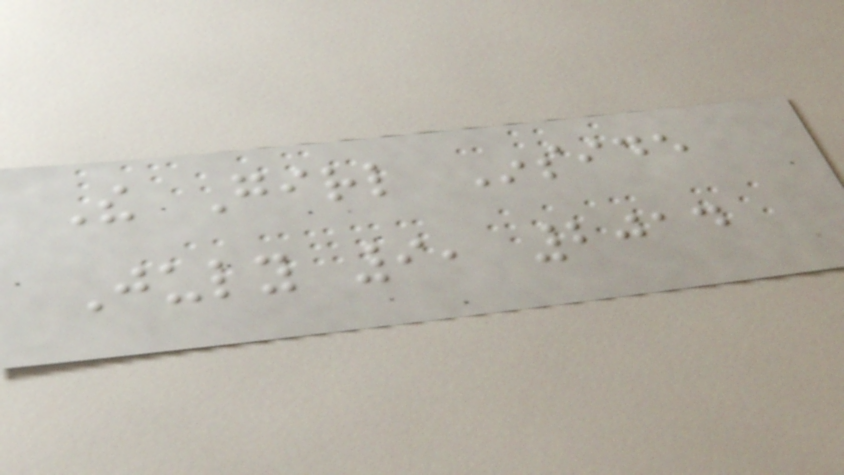The Girl Inside
July 9, 2014
